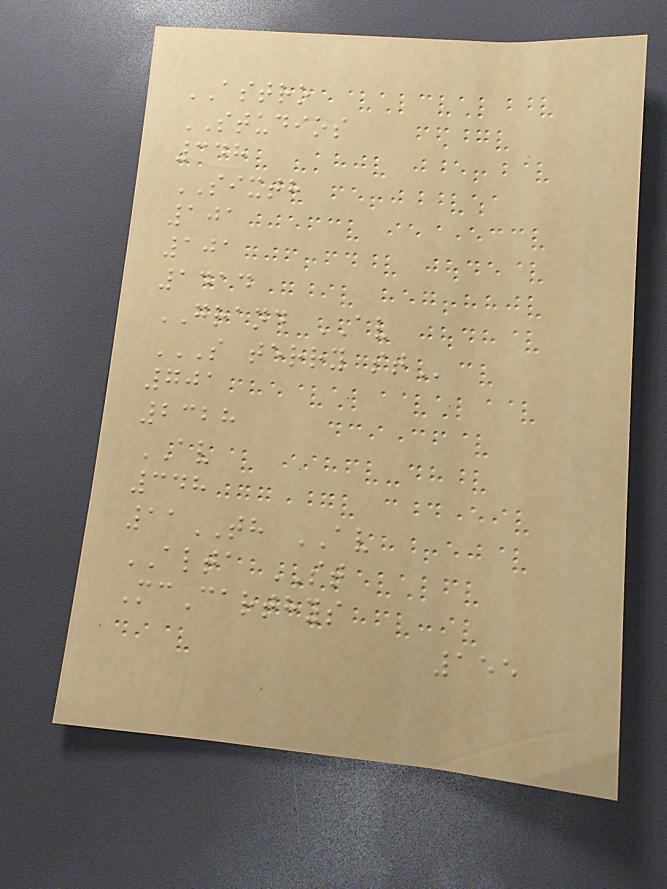ASTRO
STUDIOS
348
SIXTH
101
101
1414
GRAND AV
S TERRY ST
701
2328
AV
348
11TH AV
ALTA ST
McCarthys
155
